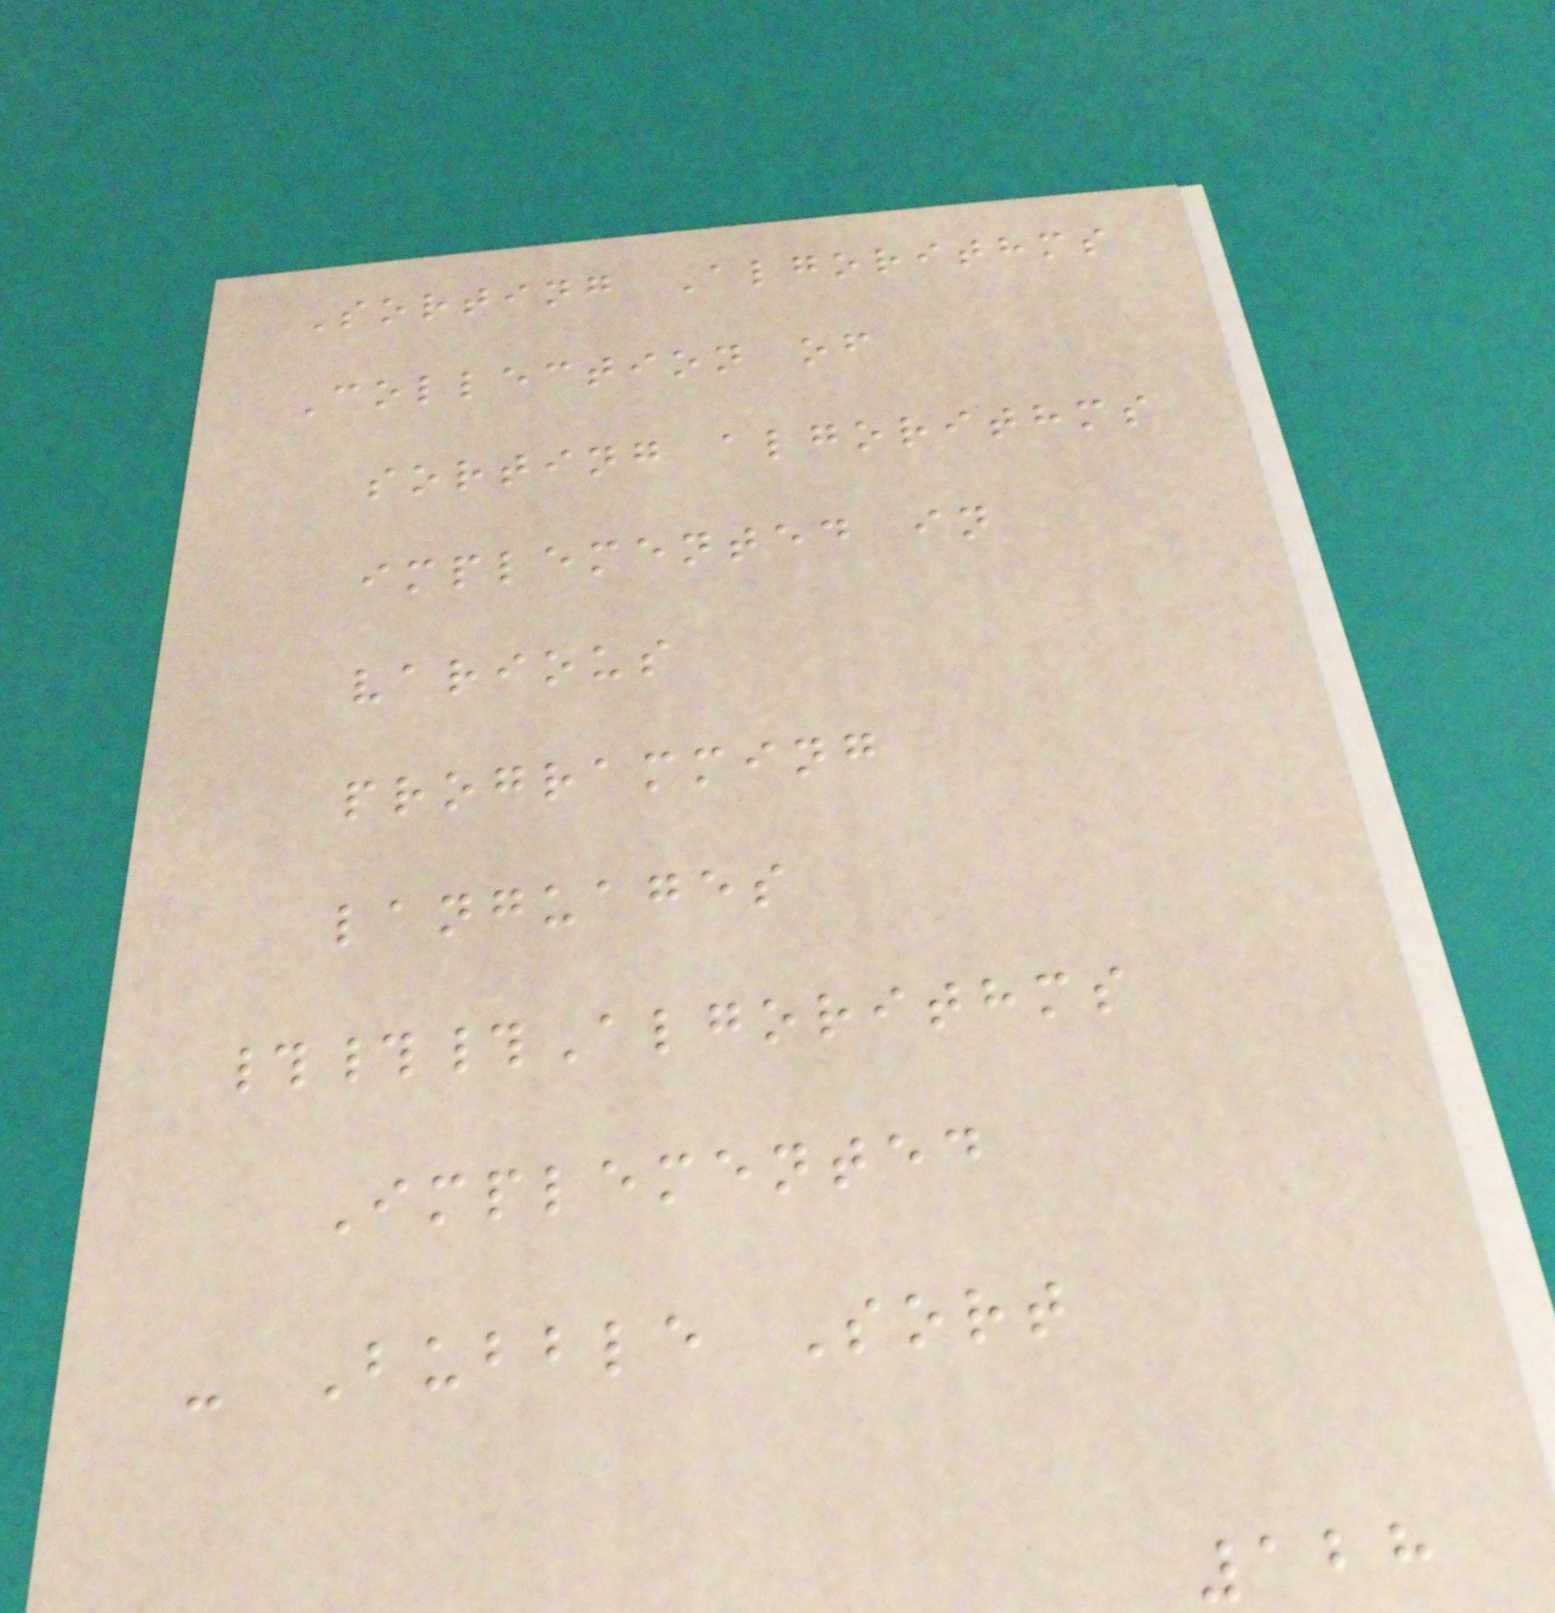Sorting Algorithms
Collection of
sorting algorithms
implemented in
various
programming
languages
###Algorithms
Implemented
- Bubble Sort
128
